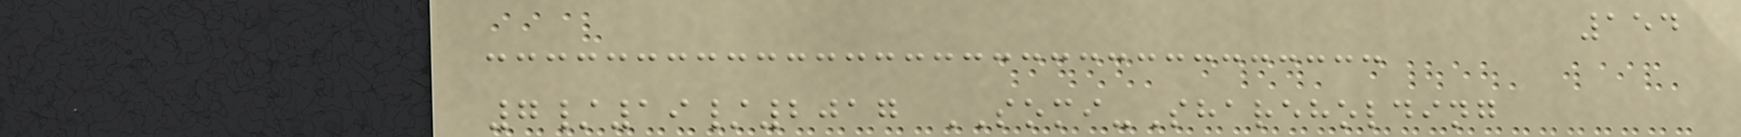154
7/19/2017 SOMI-Shareholding
